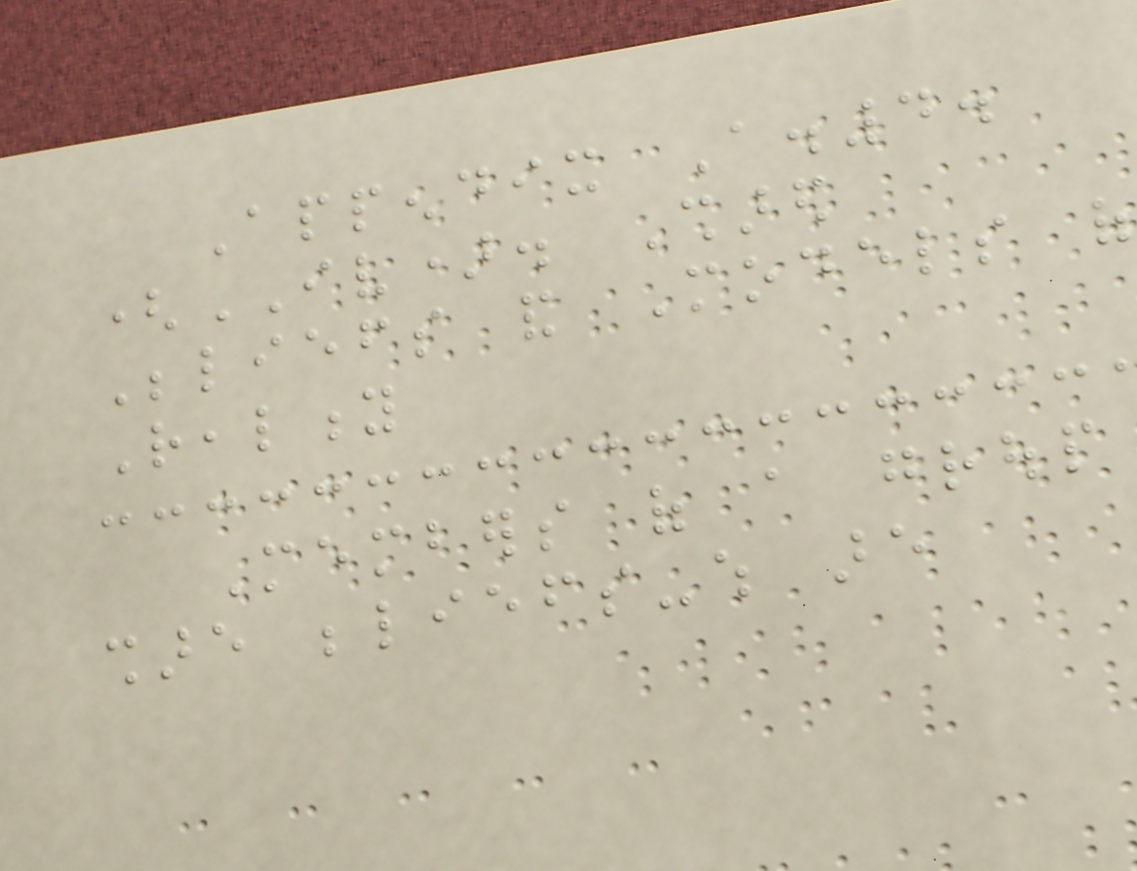Appendix A.4.
(IV). Shared
Beliefs and Models of
Reality
Members of a group
share beliefs-which are
